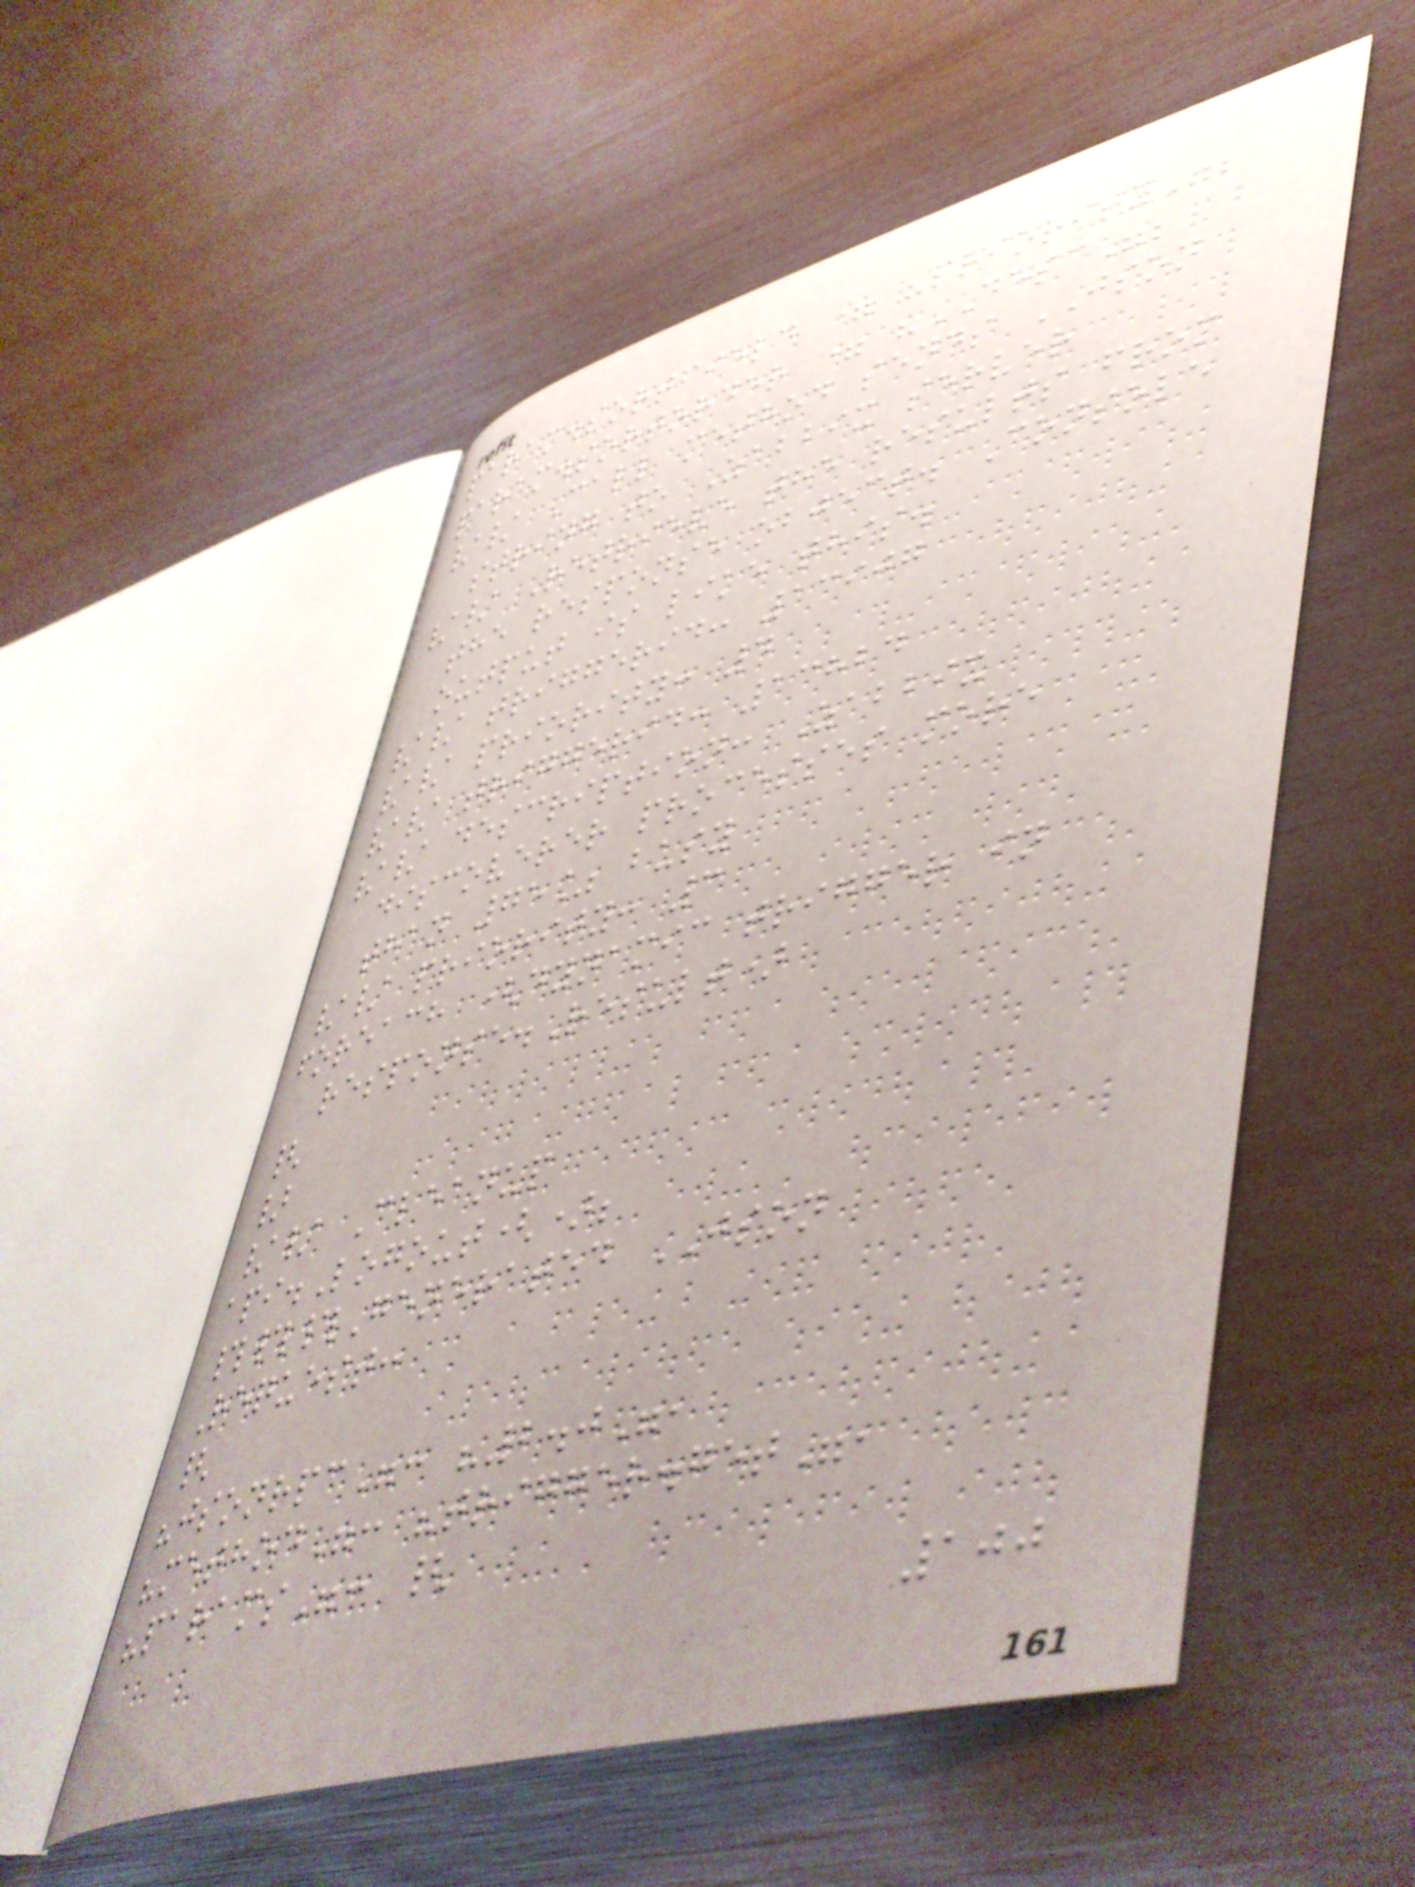param.sortfield = "priority";
param.sortorder = "DESC";
// Call method sends JSON
string to Zabbix server
// Retrieve the results from
the response object. Console
output is like this.
// triggerid: 13907
// priority: 4
// triggerid: 13824
// description: Zabbix
discoverer processes more
than 75% busy
// priority: 3
foreach (dynamic trigger in
response.Result)
{
}
// Cleanup
api.Logout();
###Generated JSON
Request:
{
"jsonrpc": "2.0",
"method": "trigger.get",
"params": {
100
